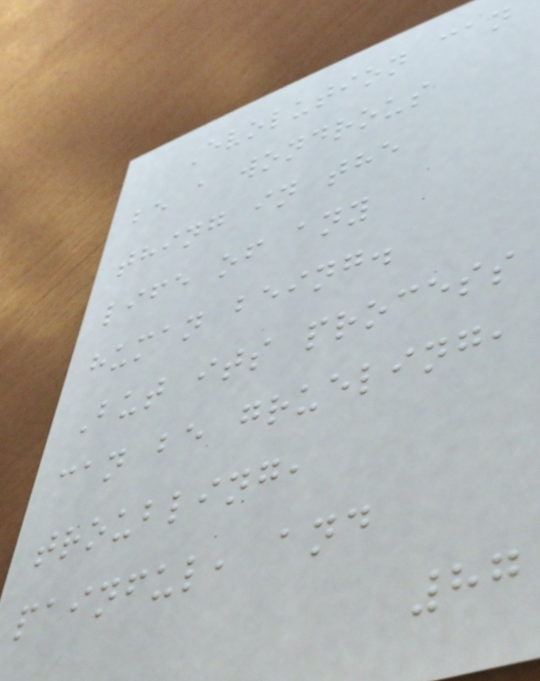Evolution can
be a wondrous
thing in the
life of any
human being.
But its process
can be grueling,
troubling,
painful, and
87
